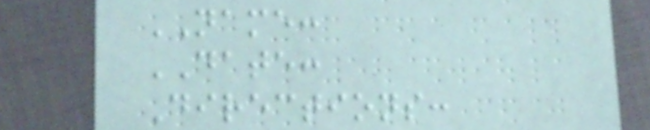NAME:
DATE:
Directions:
